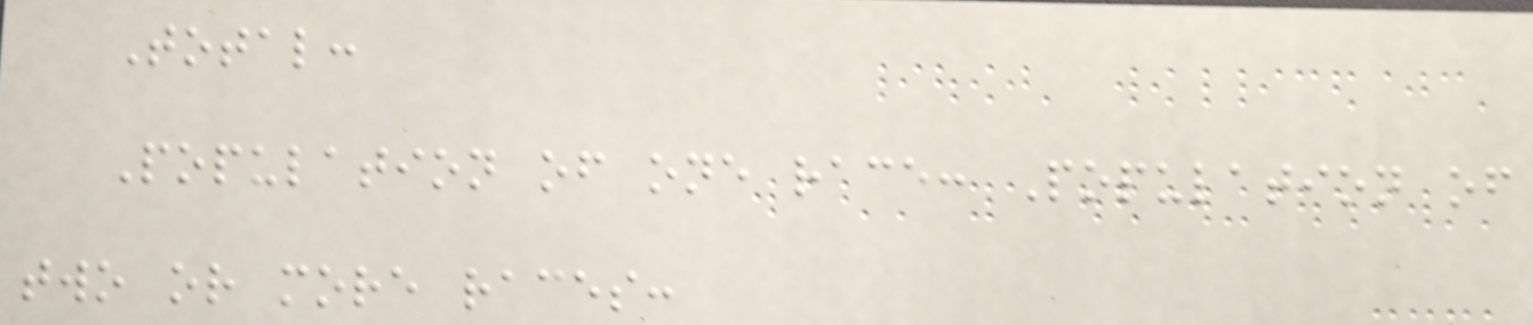Total:
Population of one race: Population of
two or more races:
